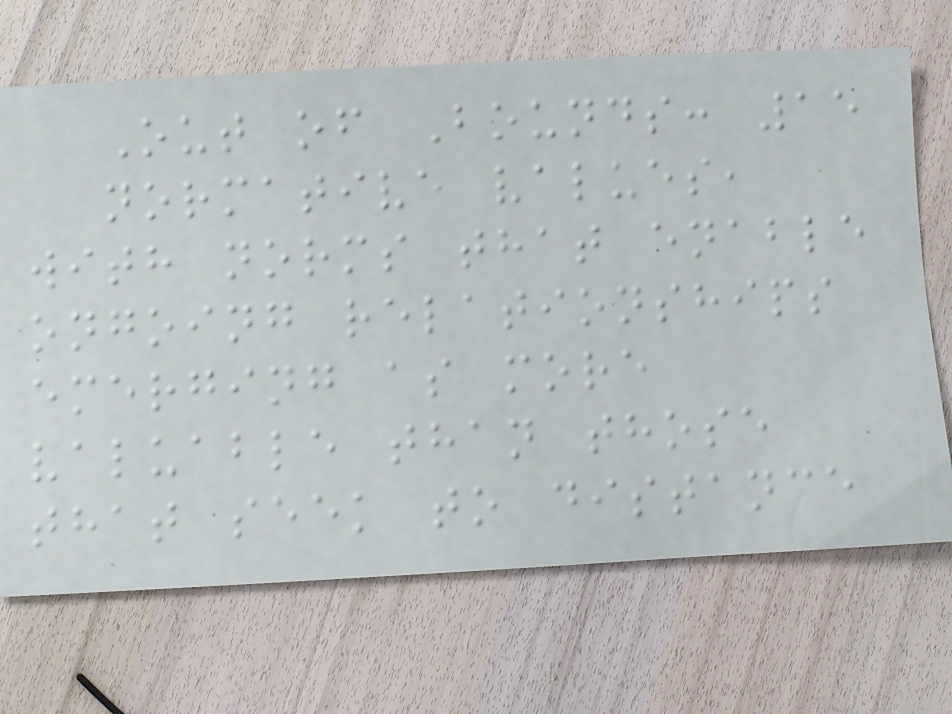Out of Bounds: 15
normative values,
with norms that enable
ongoing relationships
emerging as more
valuable than those
that seek to distance
